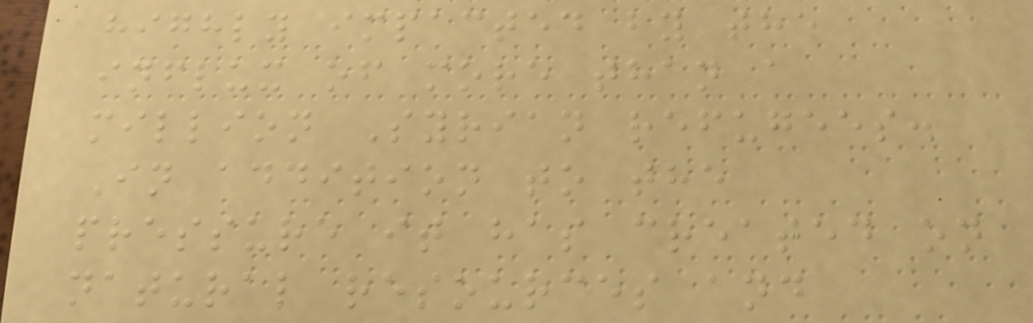highly impacted by the
influx of more than a
million Syrian refugees.
In addition to the
pressure it has created on
natural resources and
